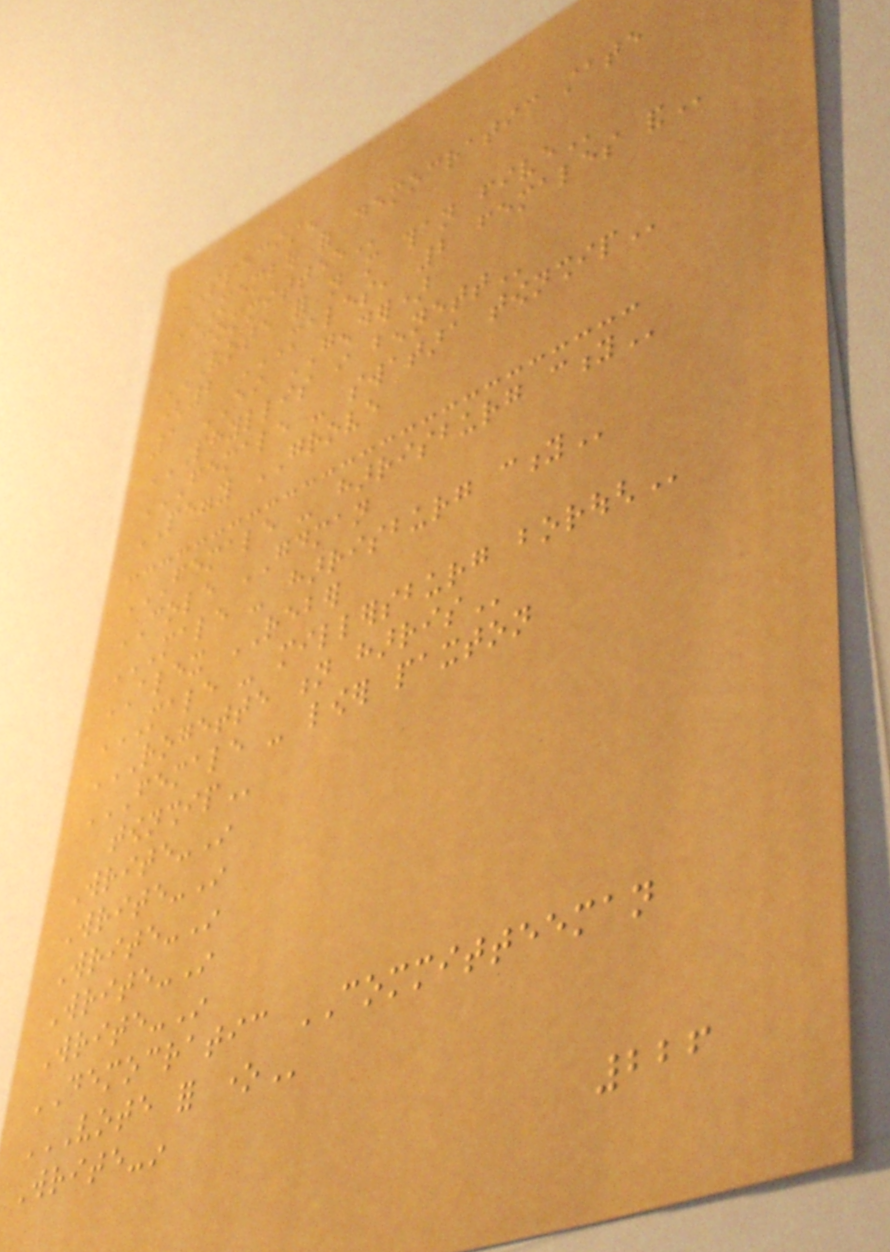SPECIMEN
MEMBER OF DEMOCRATIC STATE
COMMITTEE
VOTE FOR NOT MORE THAN FIVE
(2 MALES, 2 FEMALES AND
1 EITHER GENDER)
PHYLLIS I BENNETT
FEMALE - SWATARA TOWNSHIP
PEGGY GROVE
FEMALE - HARRISBURG CITY
COLE GOODMAN
MALE - HARRISBURG CITY
ALEX REBER
MALE - MILLERSBURG BOROUGH
ROGETTE N HARRIS
FEMALE - LOWER PAXTON
TOWNSHIP
Write-In
Write-In
Write-In
Write-In
Write-In
DEMOCRATIC COMMITTEEMAN
VOTE FOR ONE
Write-in
226
